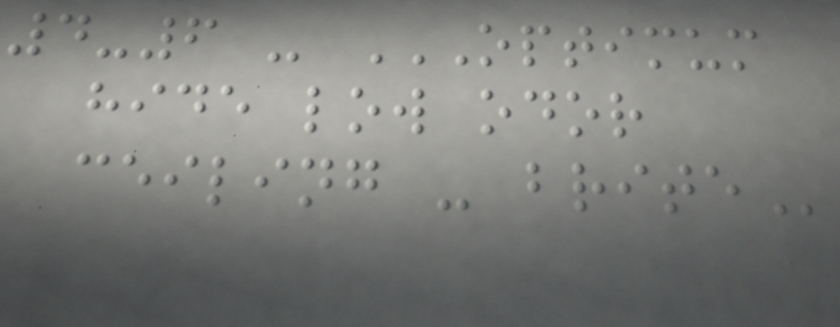4-6 - OPTIMUM
HIDE LOW ODOR
CEILING - BRITE
